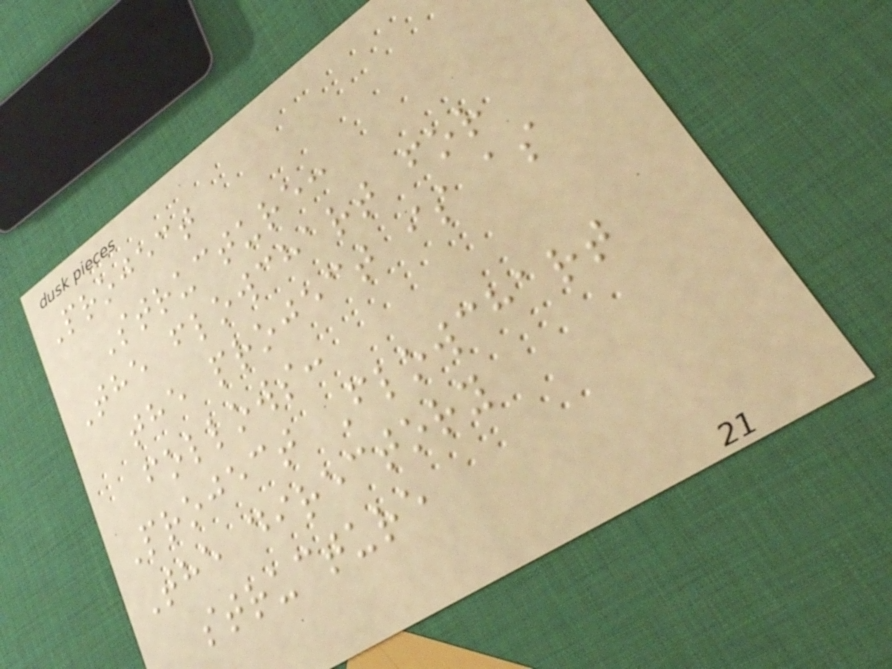Project
Structure:
The flowchart for
the project is as
follows:
Project Flowchart
The directory
structure
